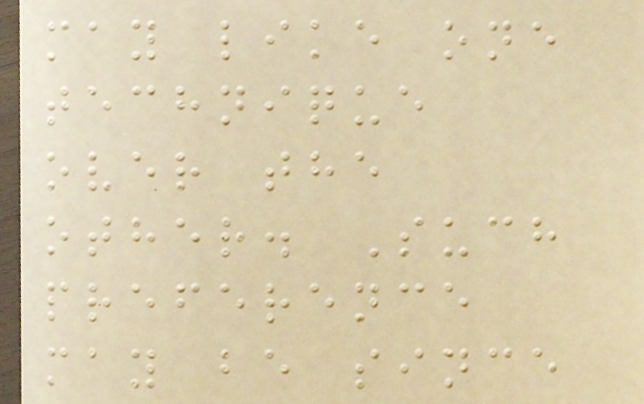may like one
technique
over the
other. Such
preference
may be since
